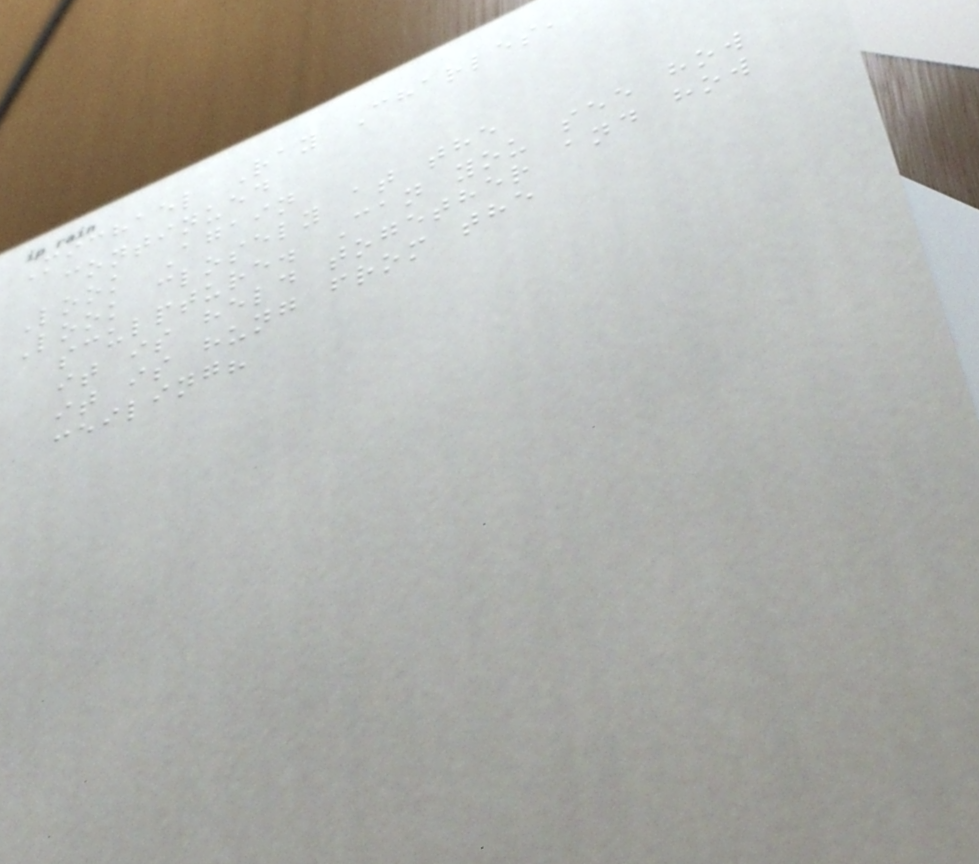Michael Ray Charles,
continued
Look Again
Look closely at the
sculpture. Can you see how
it is held together and how
it is hung from the
ceiling?
